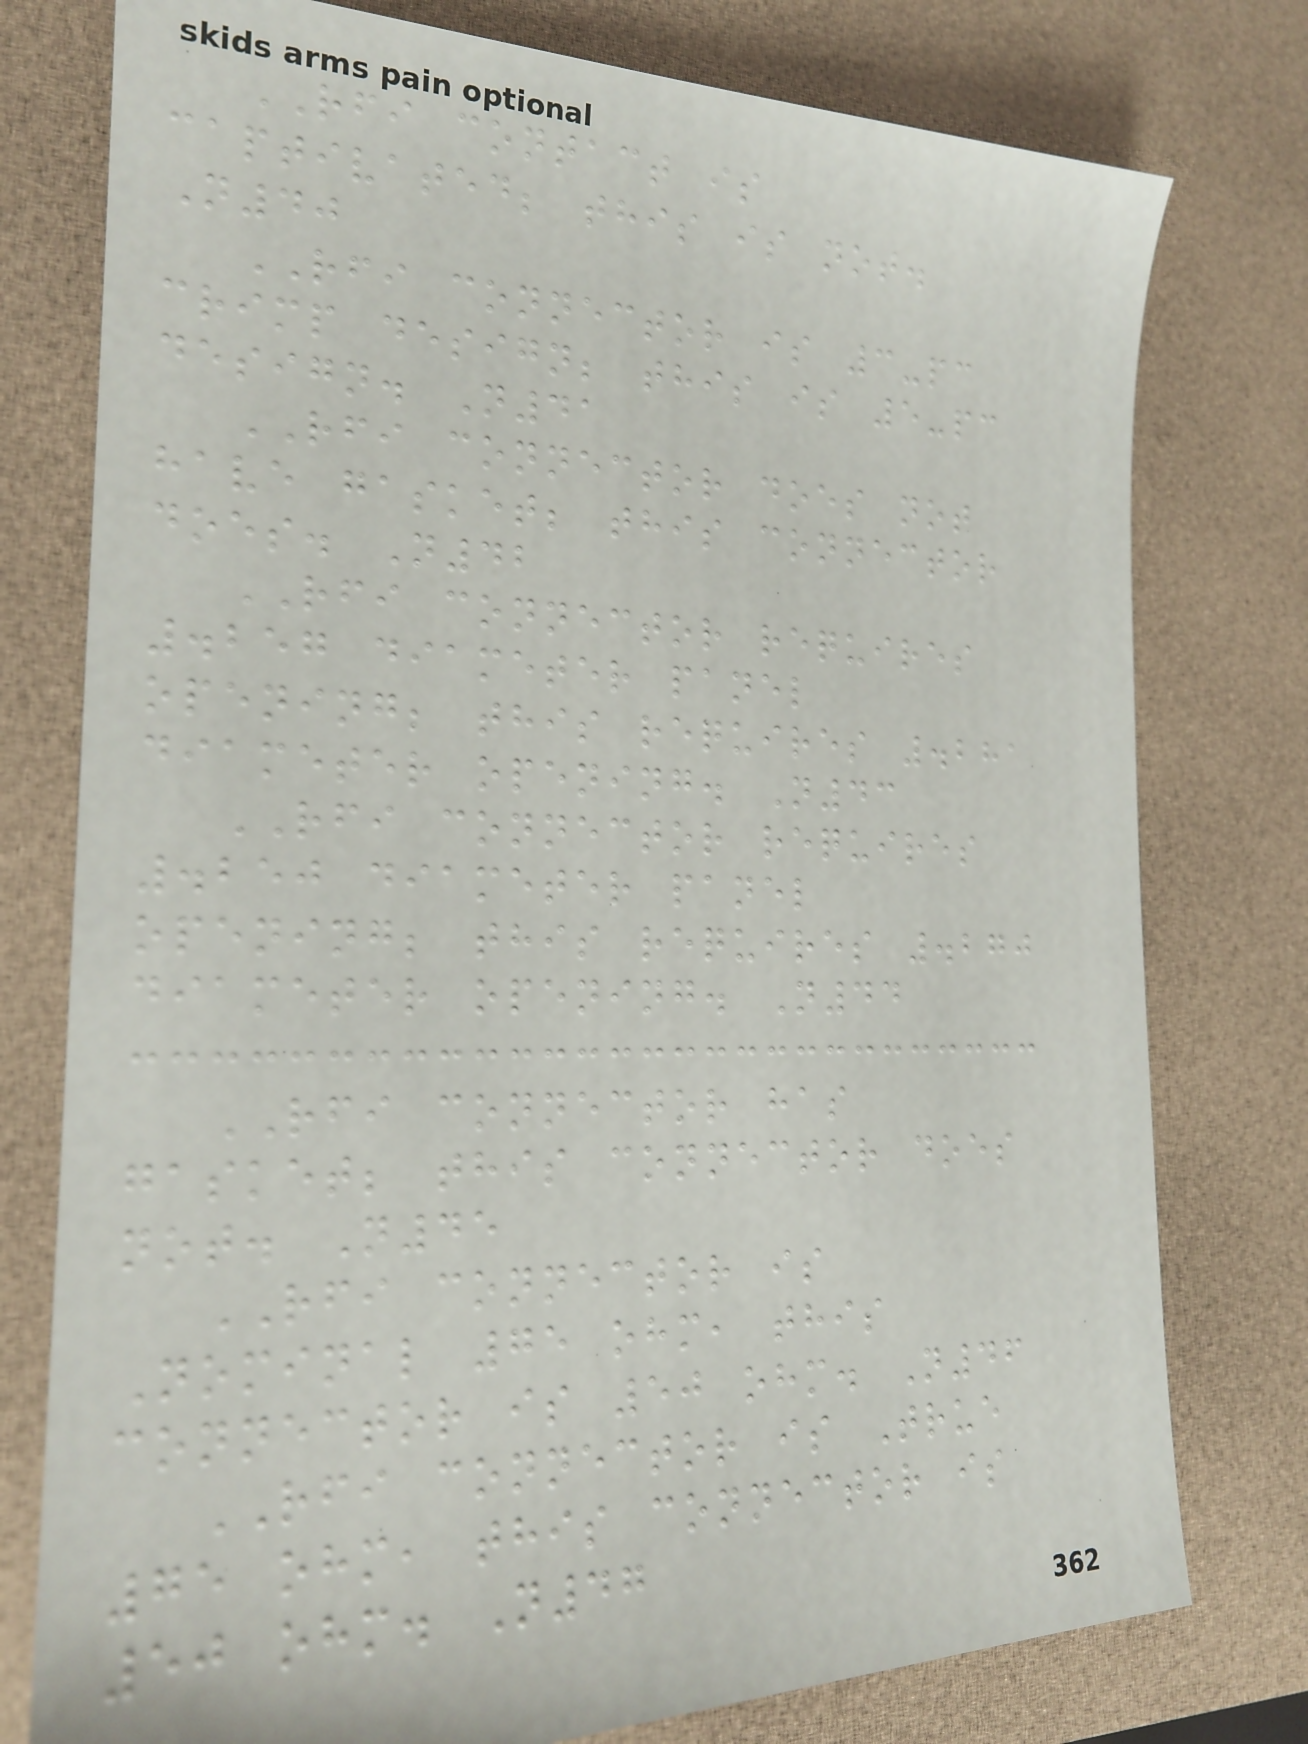RFI contact is
captivated; this is not.
N40
RFI connector is 3-pc
crimp design; this is 5-pc
design. N41
RFI connector does not
have gasket; this connector
does. N42
RFI connector requires
.257 diameter panel
opening; this requires .281
diameter opening. N43
RFI connector requires
.250 diameter panel
opening; this requires .270
diameter opening. N44
RFI connector has
gasket; this connector does
not. N45
RFI connector is
Nominal 75 ohm, this
connector is 50 ohm. N46
RFI connector is True
75 ohm, this connector is
50 ohm. N47
